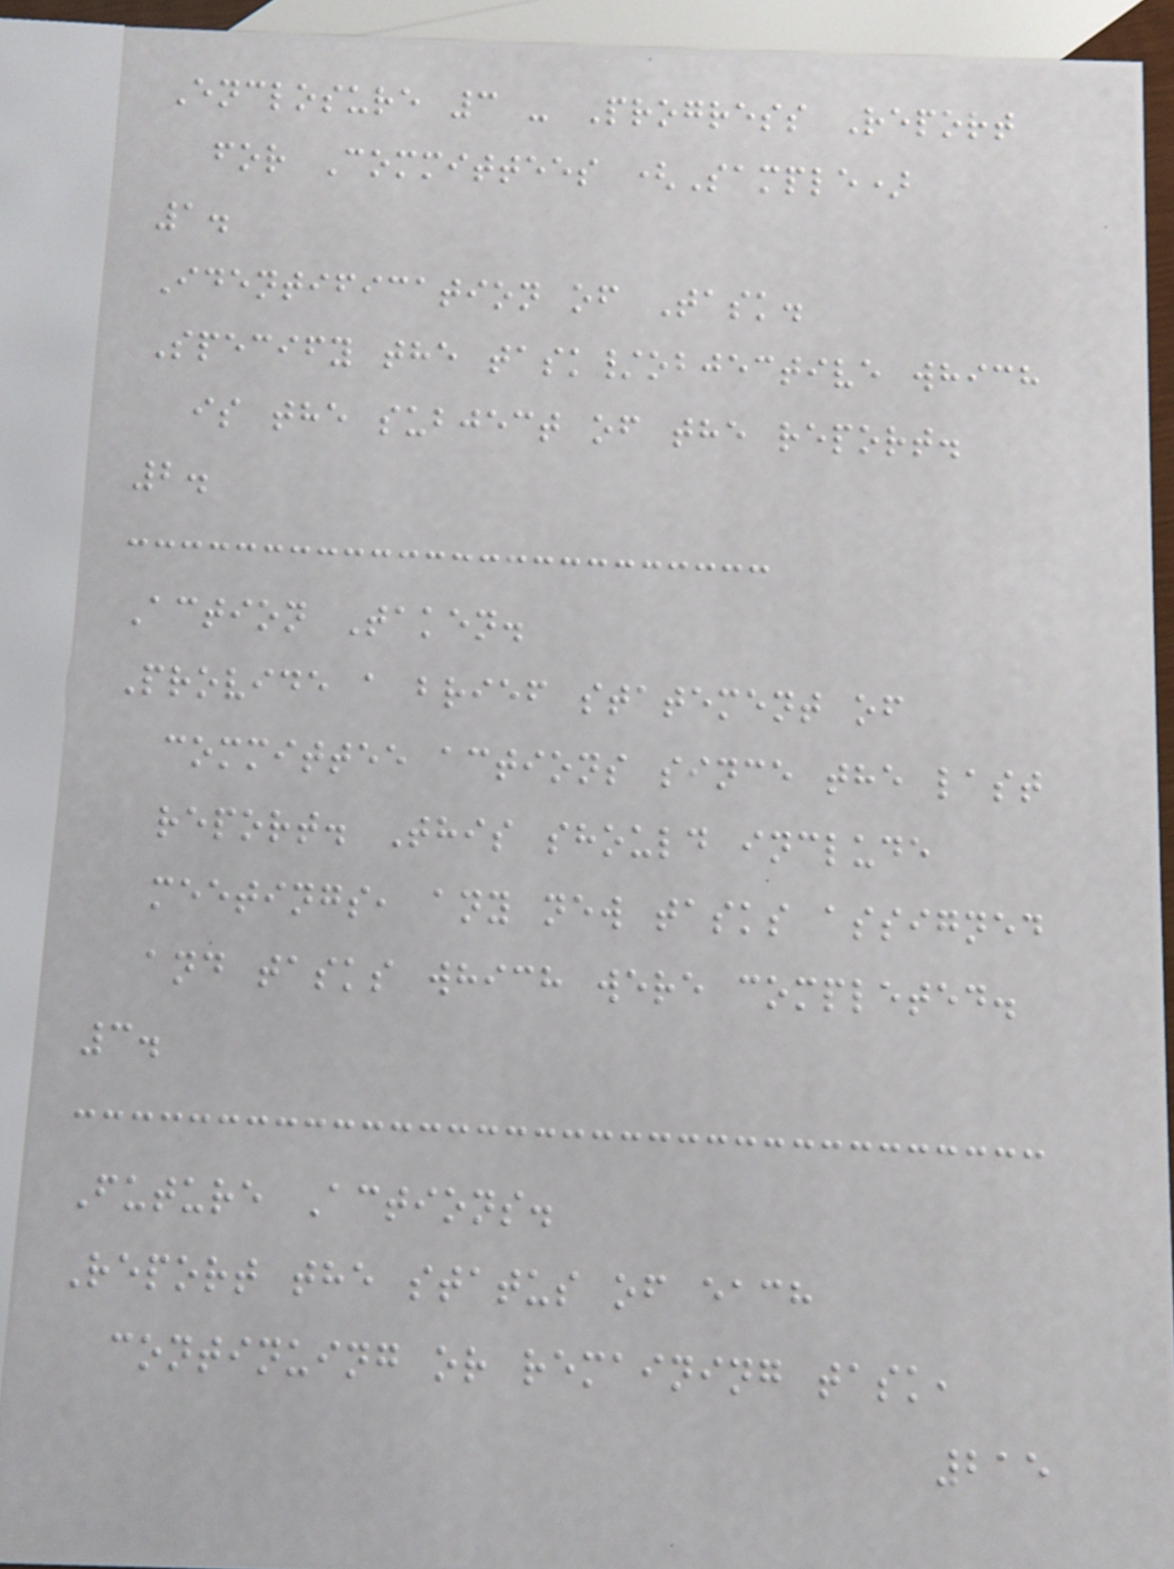Enclosure 3 - Progress Report
for Committees (Sample)
1.
Identification of Task.
Specify the task/objective which
is the subject of the report.
2.
Action Taken.
Provide a brief statement of
committee actions since the last
report. This should include
meetings, any new tasks assigned
and tasks which were completed.
3.
Future Actions.
Report the status of each
continuing or remaining task,
215
